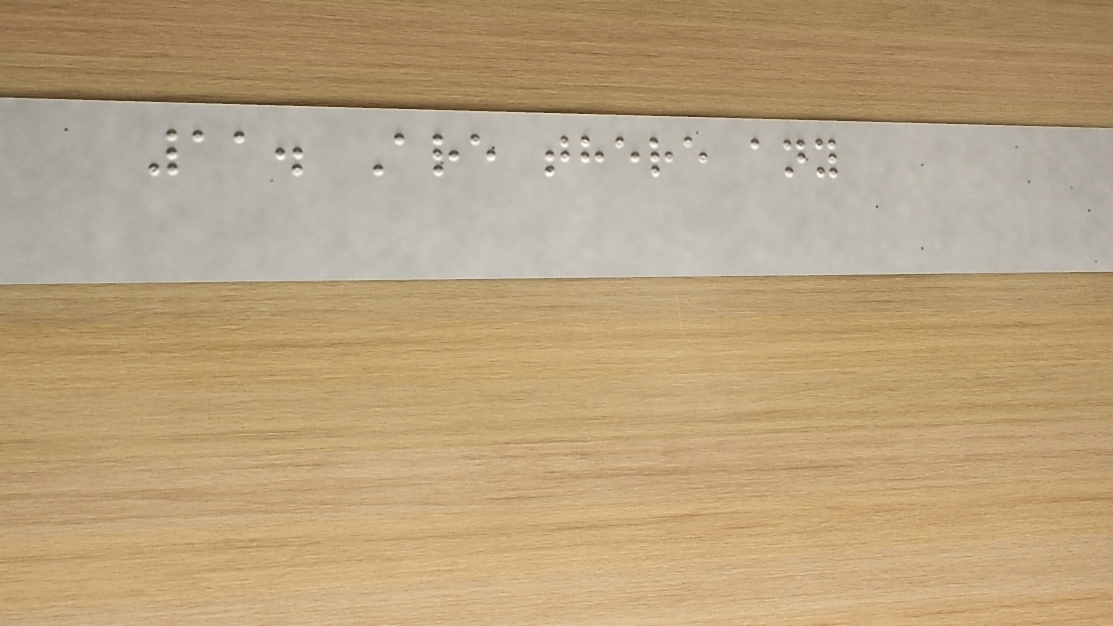11. Are there any
